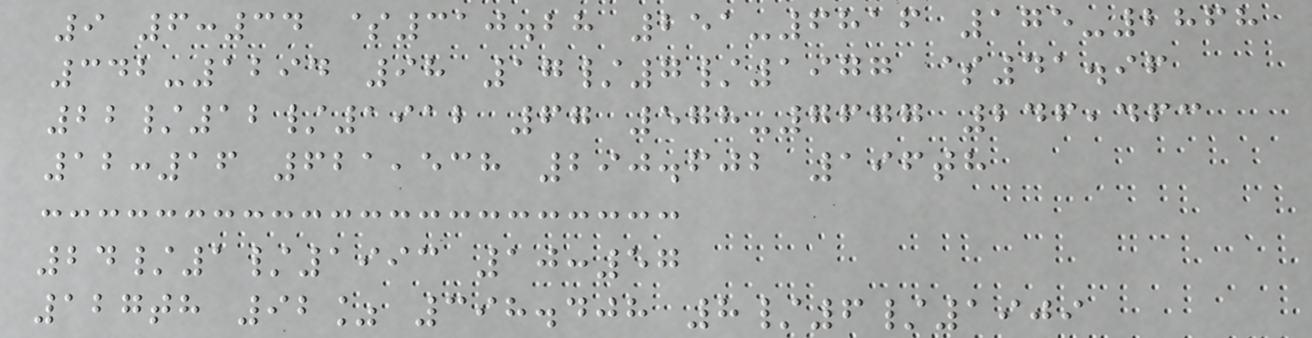9 6:34 $310.28 251-6816 175-2868
342-1294 98 17/7/1977 $41.96
22/12/1912 67 578-7677 246,463
12:16 621,538 290.602 196th
24/1/1993 10:57
127th 92% 398.408 8/6/1909
